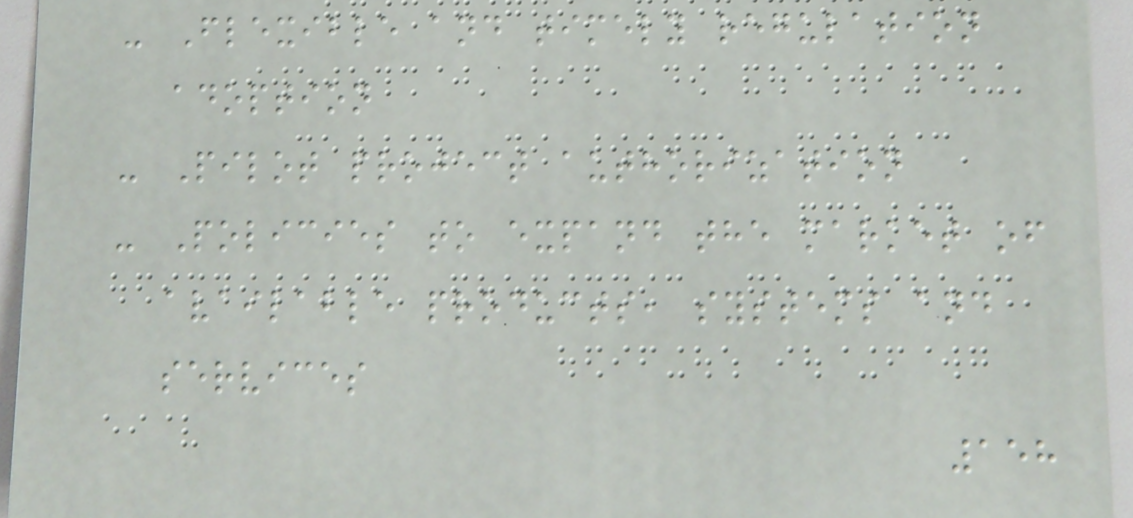- Flexible and timely regulation
adoption
- Pilot project authorization
- Policies to expand the market of
available products, systems and
services
158
